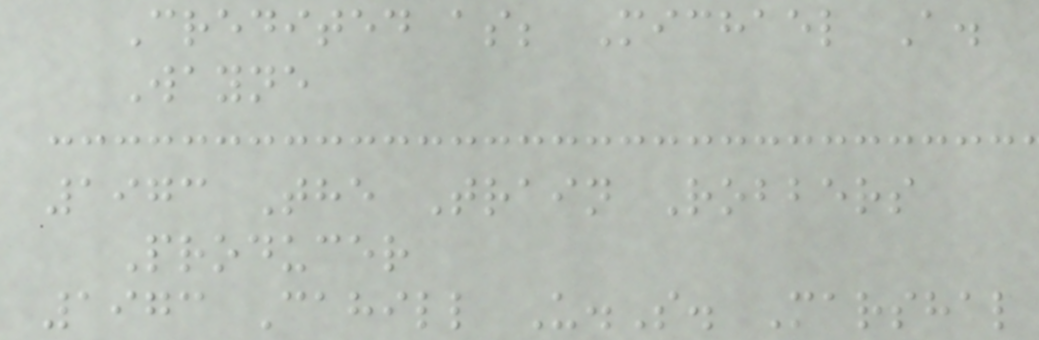Credited as; Michael A.
Wayne
1973 The Train Robbers
Producer
1973 Cahill U.S. Marshal
